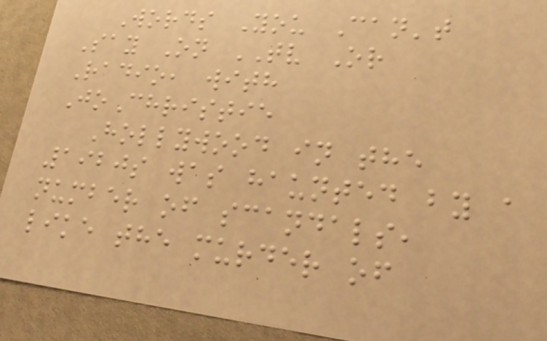Words You Can't
Say On TV Or
Radio, with
JoChristie
Hollywood in the
1920s was haunted by a
number of scandals,
like the murder of
